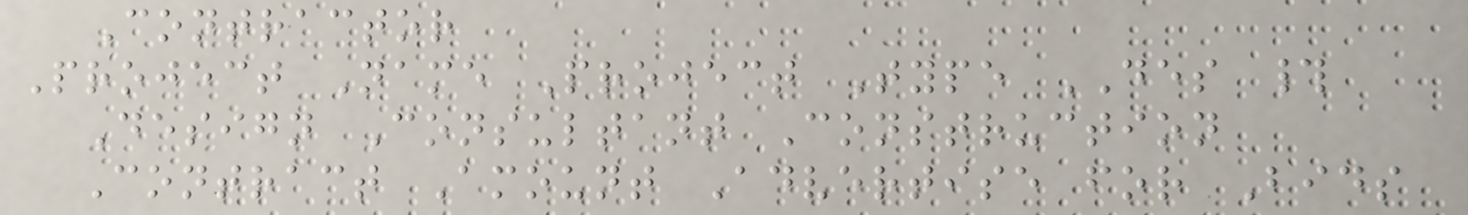Contractor
Project Name Project Type DES #
Design Consultant Construction
Contract Amount Advertise for Bids
